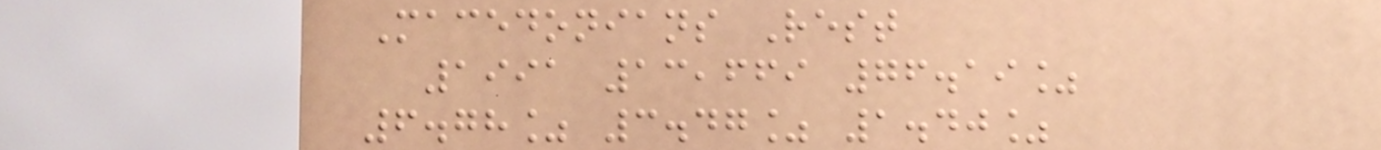Macedonians Rest
1991 13,669 76.19%
6.78% 3.47% 1.40%
